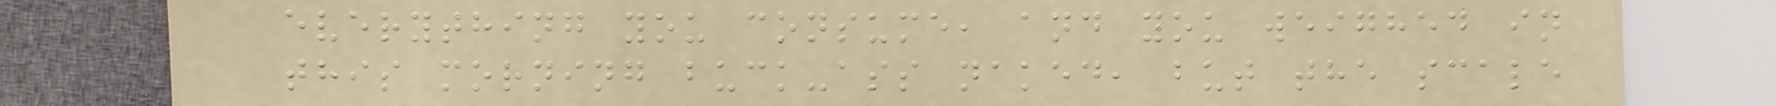everything you consume, and you weighed in
this morning buck-ass naked, but the scale
